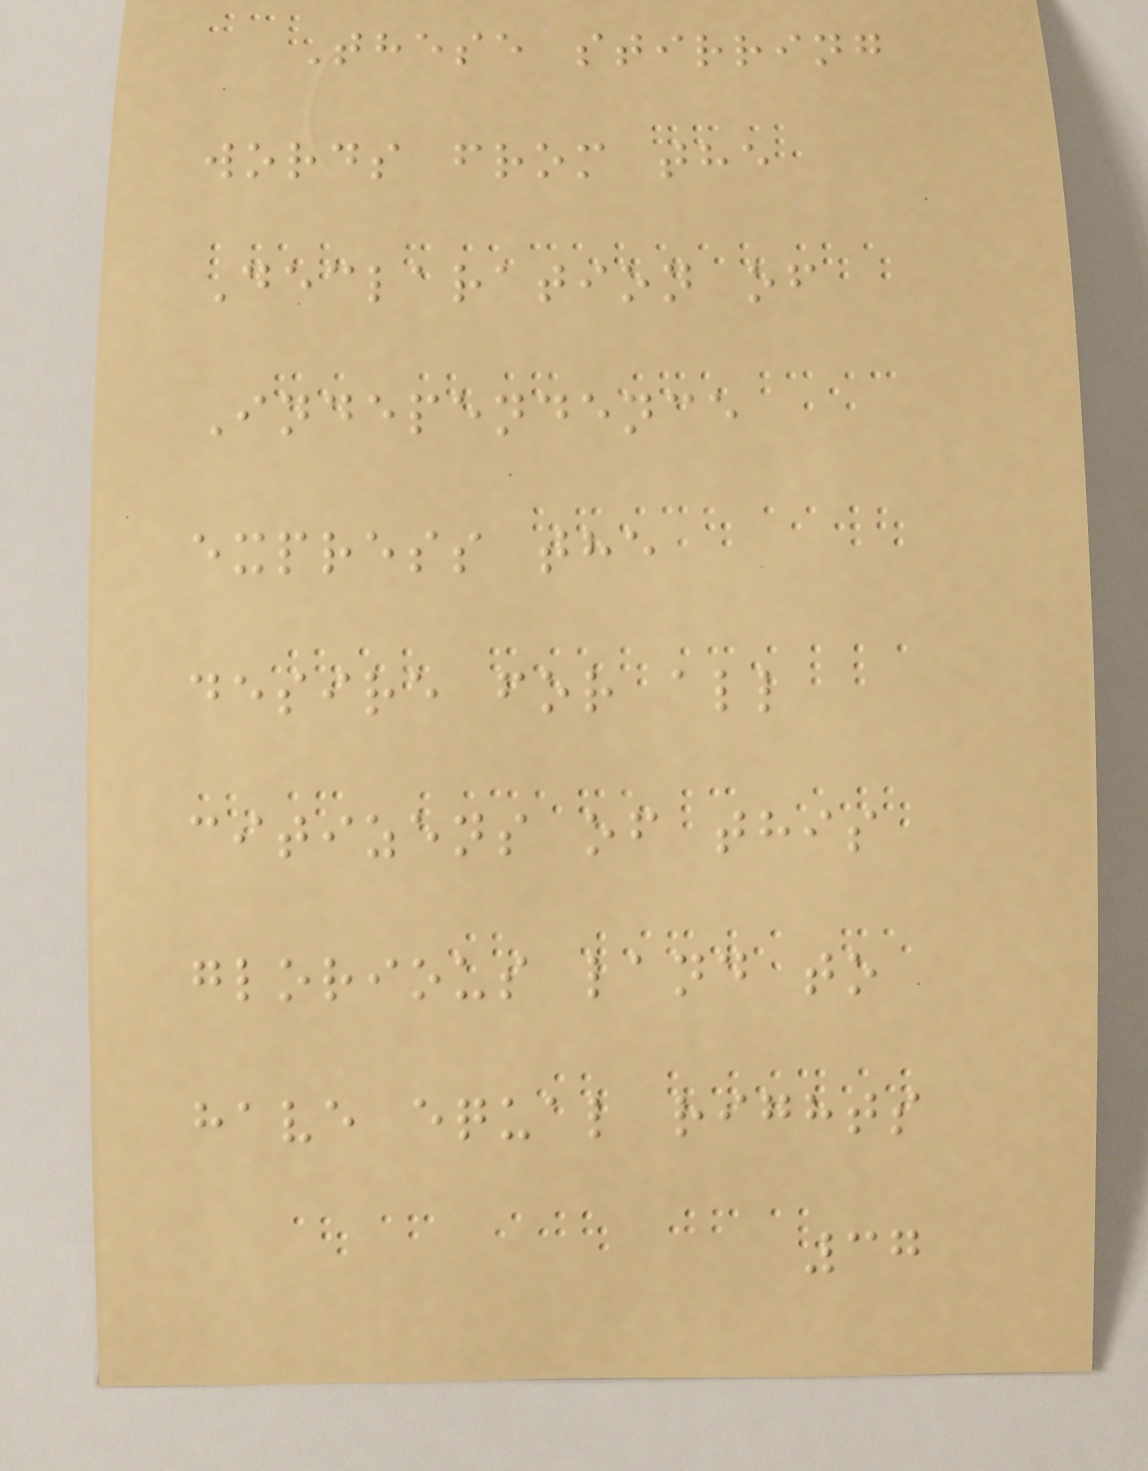These stirring
words from the
Declaration of
Independence
express the
desire for all
citizens of this
glorious land to
have equal rights
37
